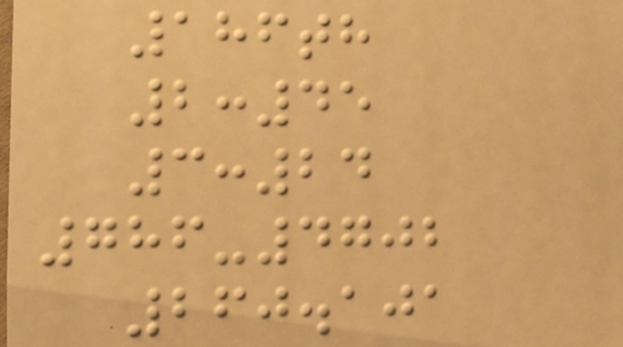186th
2:45
3:24
786-4702
260.101
